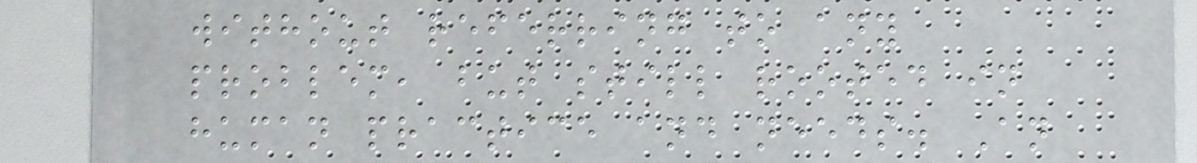without referring to any
problem, but still rooted in
human practice and needs. An
